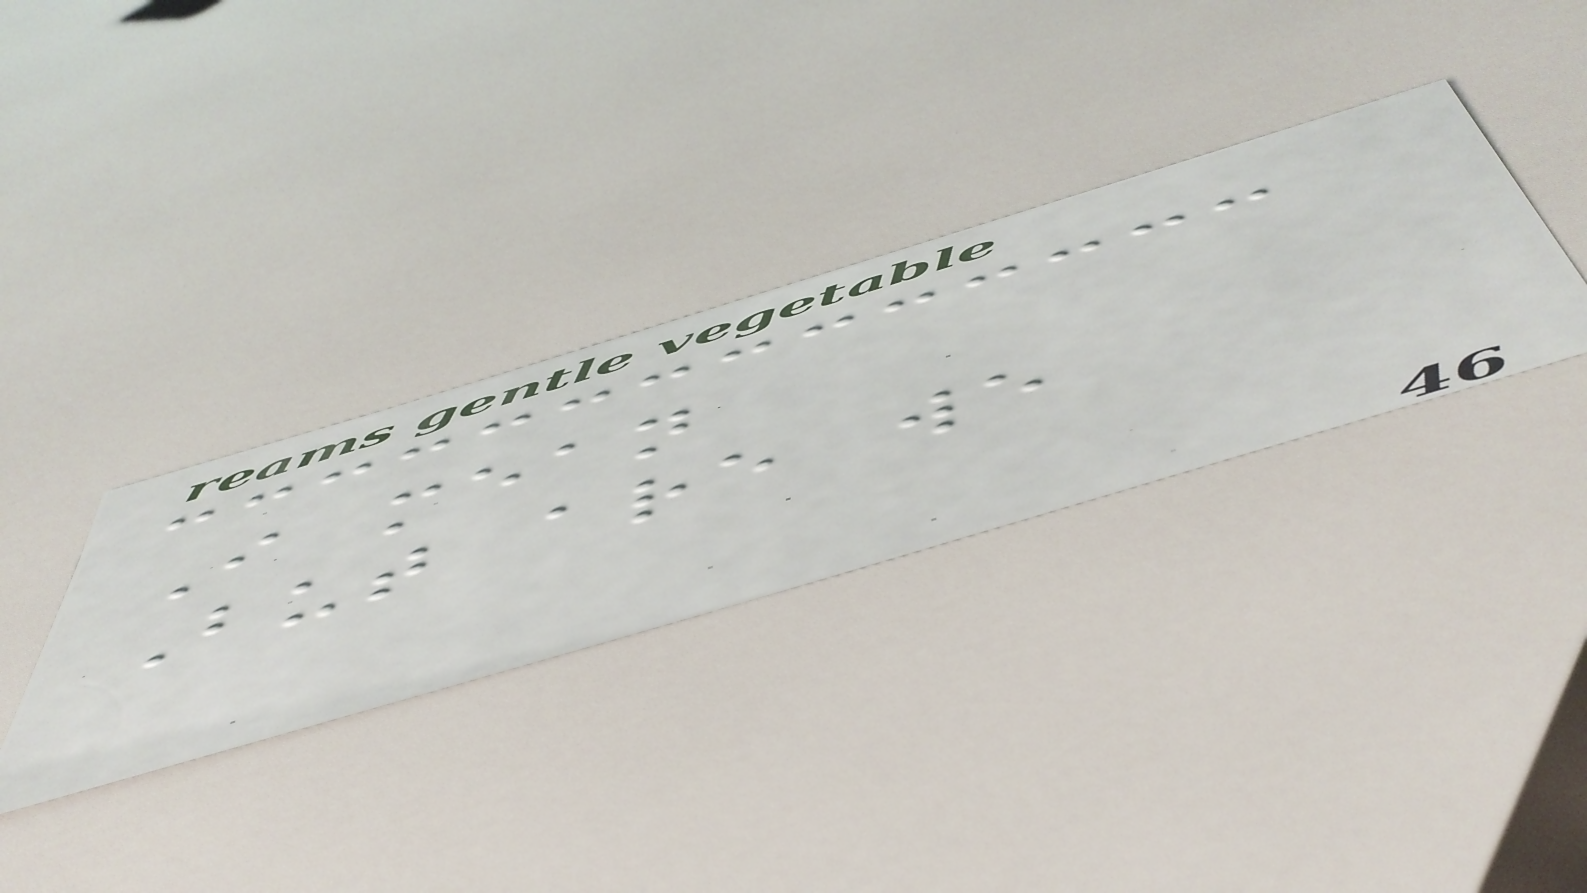I mean
But are we
